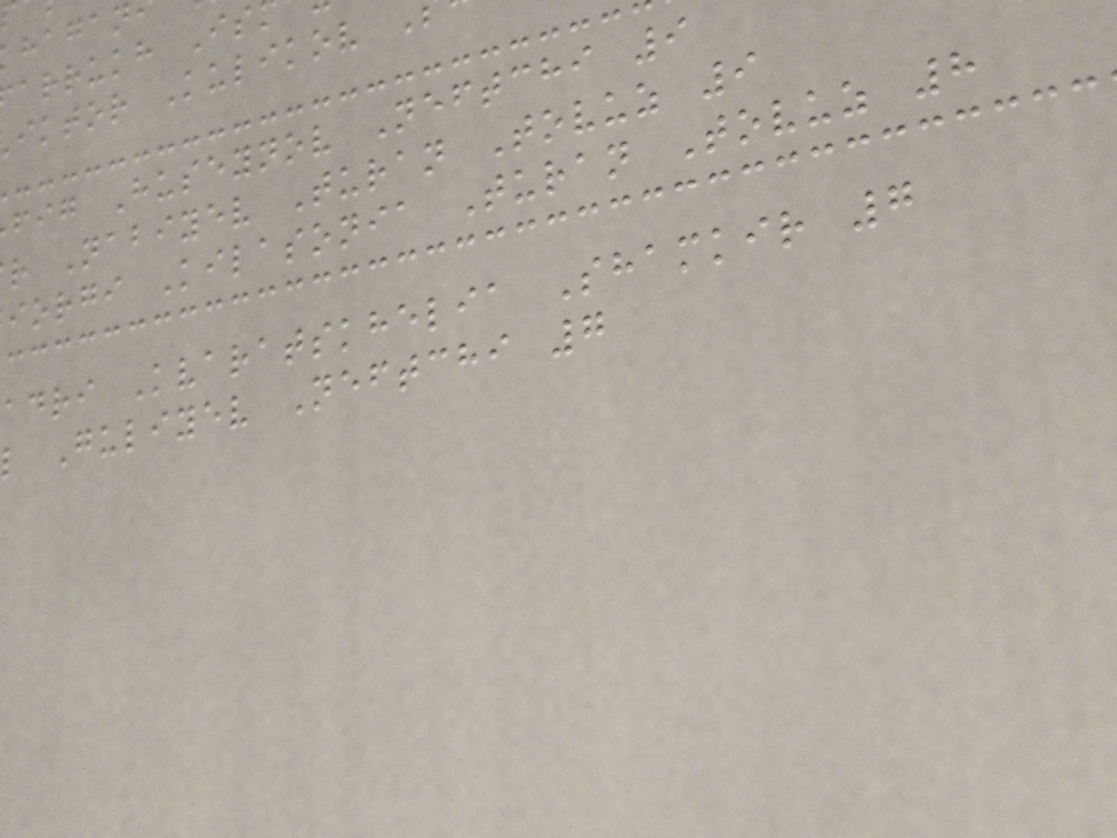arrukh Is
iktor Kulikov
fig Huseynov Neftchi 9
r Nabiyev Turan Tovuz 9
iorgi Kilasonia Turan Tovuz 8
adri Kvaratskhelia Shamkir 7
l Guliyev Neftchi 7
